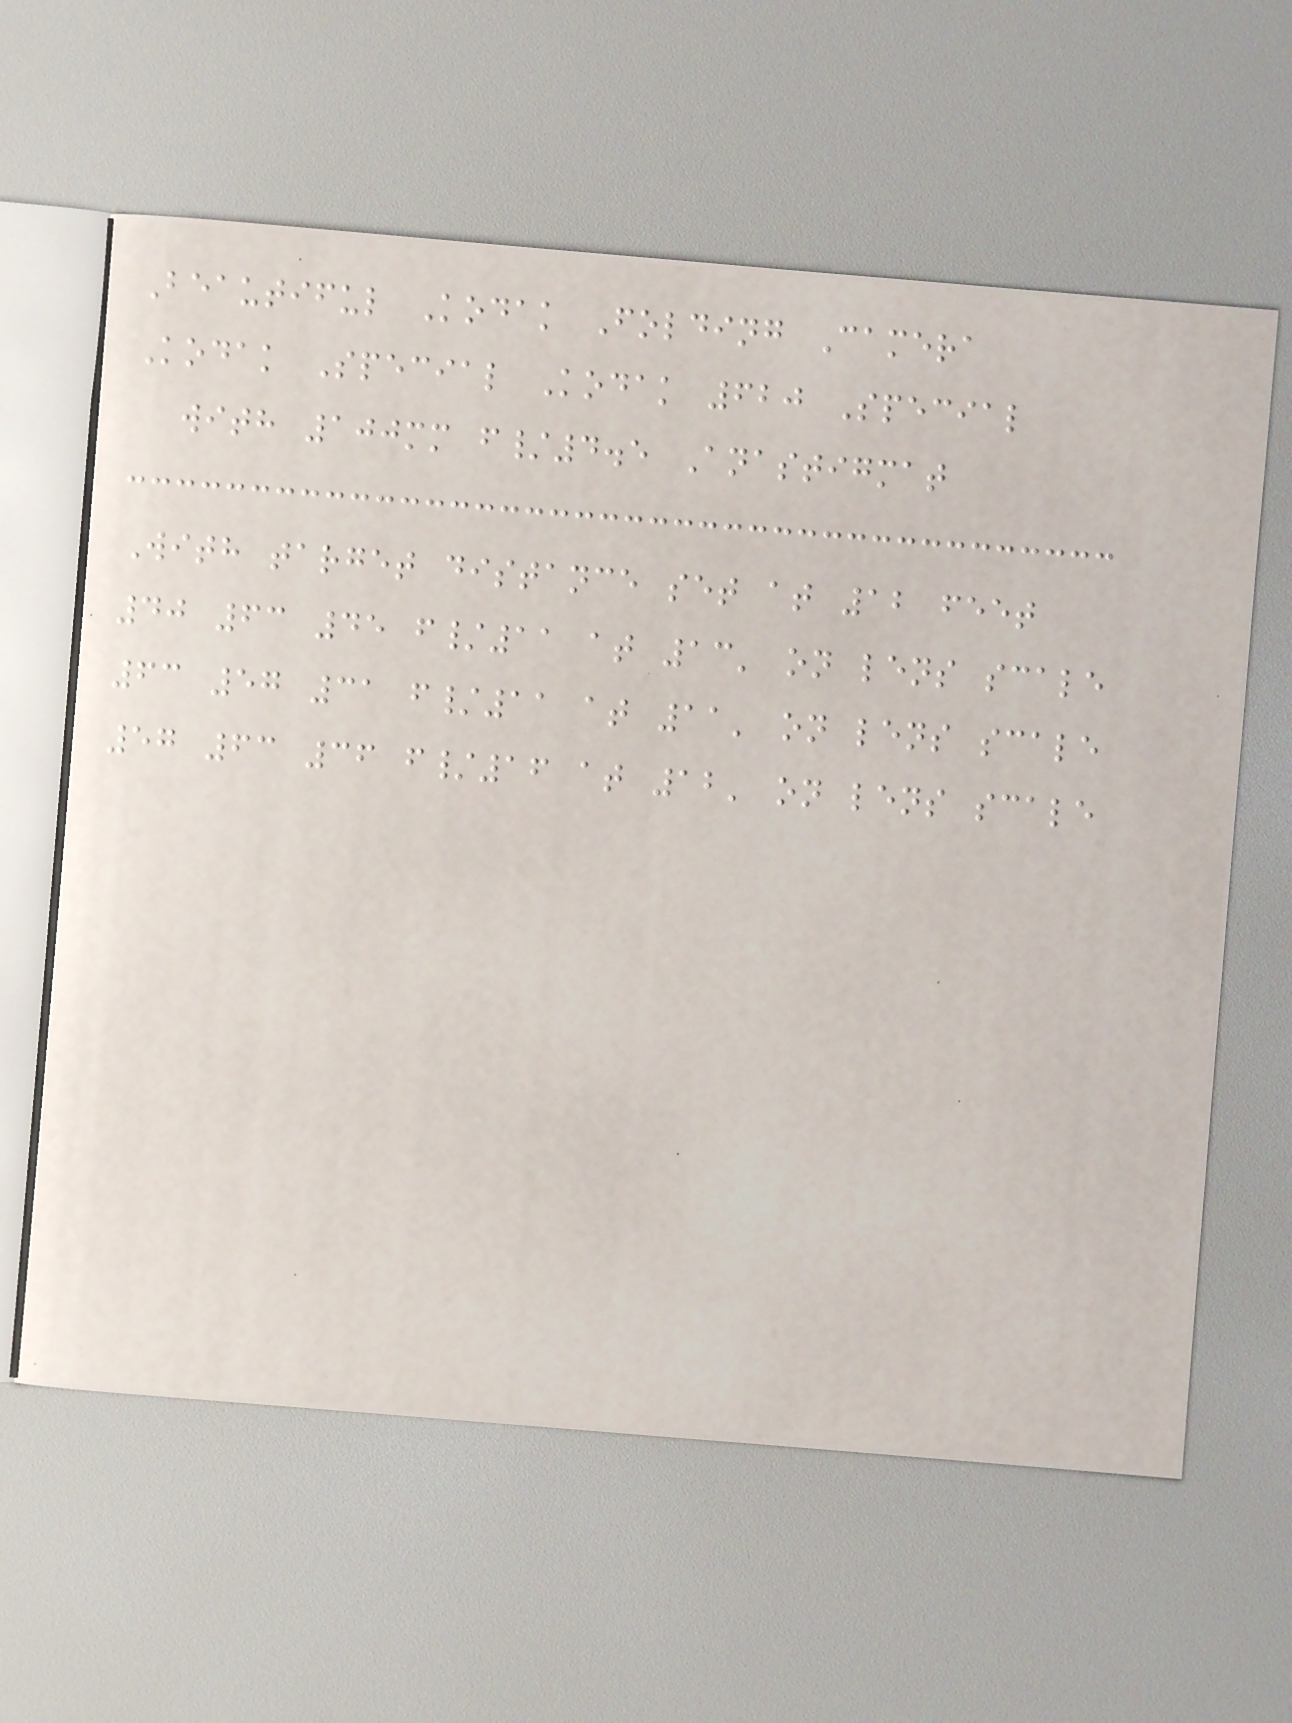Beautiful Kodak Folding Camera
Kodak Special Kodak 620 Special
with 100mm f/4.5 Anastigmat
With target distance set at 12 feet
40 63 45 f/11 at 13' on lens scale
63 57 31 f/11 at 11' on lens scale
57 63 36 f/16 at 12' on lens scale
